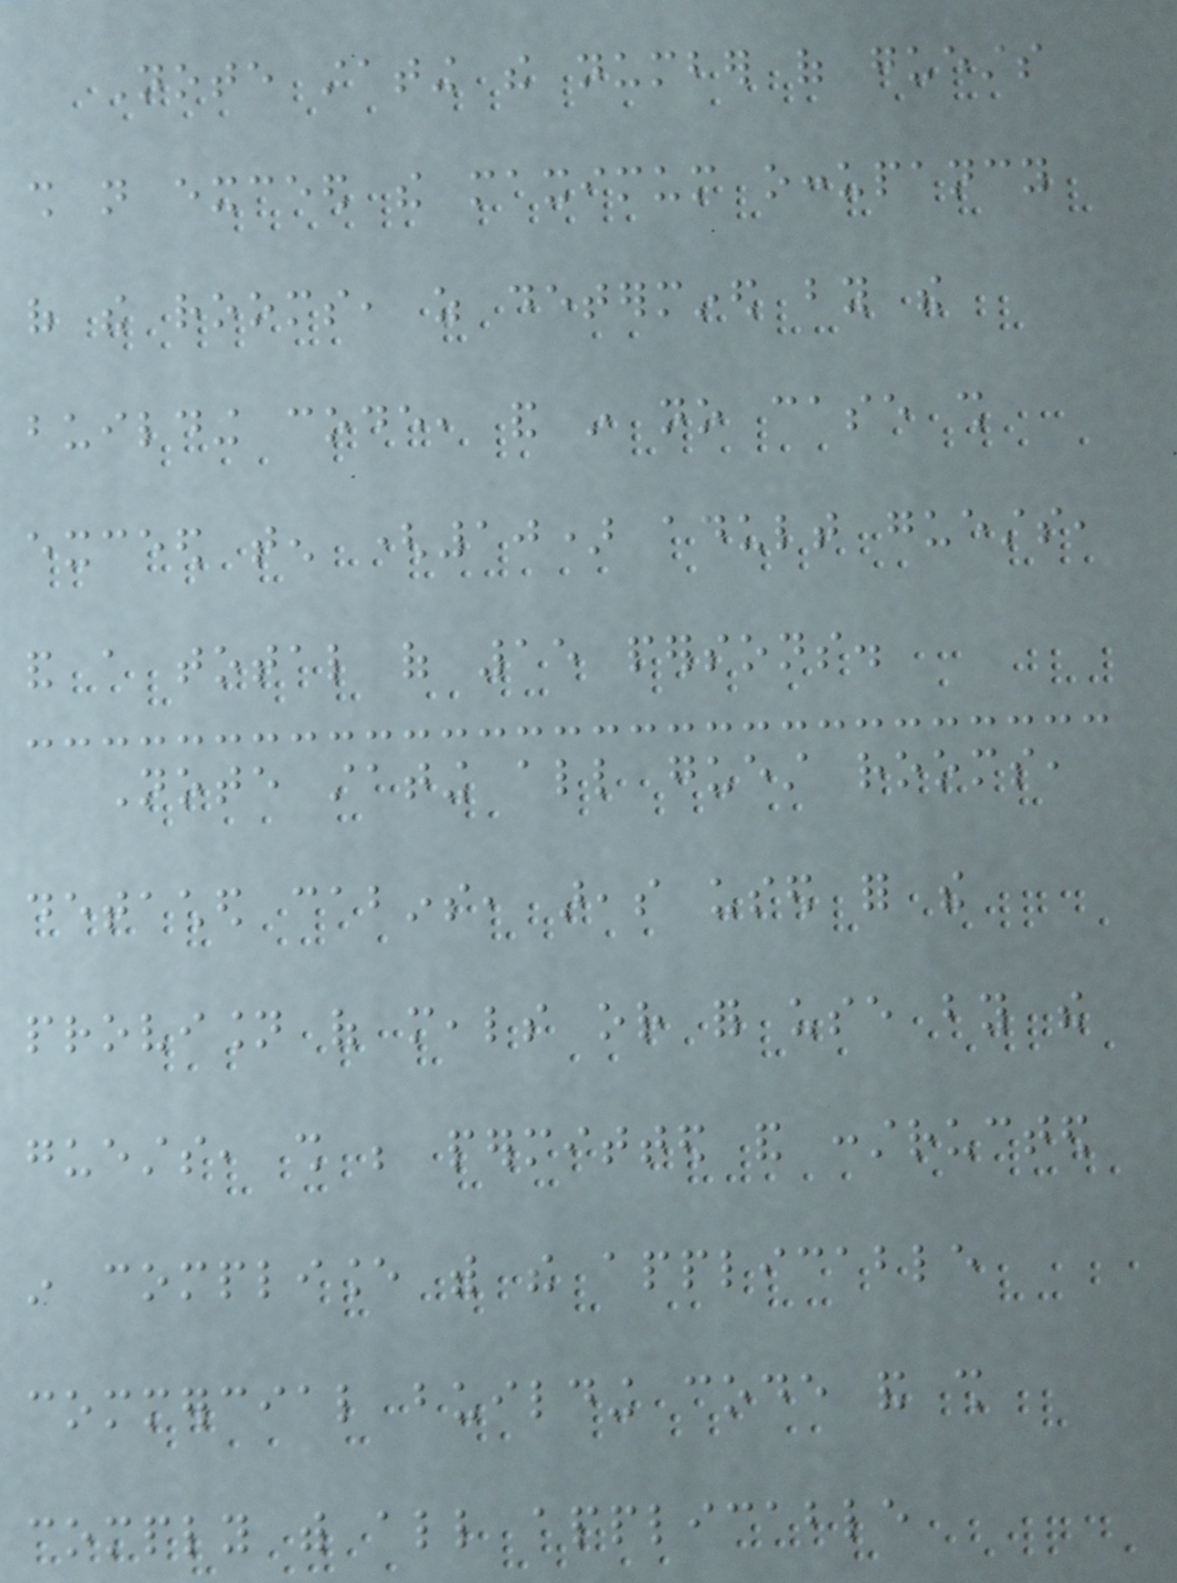Note stating the number of guests
shall not exceed the maximum occupancy
of the rooms, as determined by the
building code, and in no case shall
exceed ten (10) adult guests,
and a total of 15 persons.
Note stating all guest rooms,
detached cabins, areas used for the
provision of meals or for use by the
guests, shall be permitted and constructed
in compliance with the applicable
commercial building code and shall
comply with all applicable
